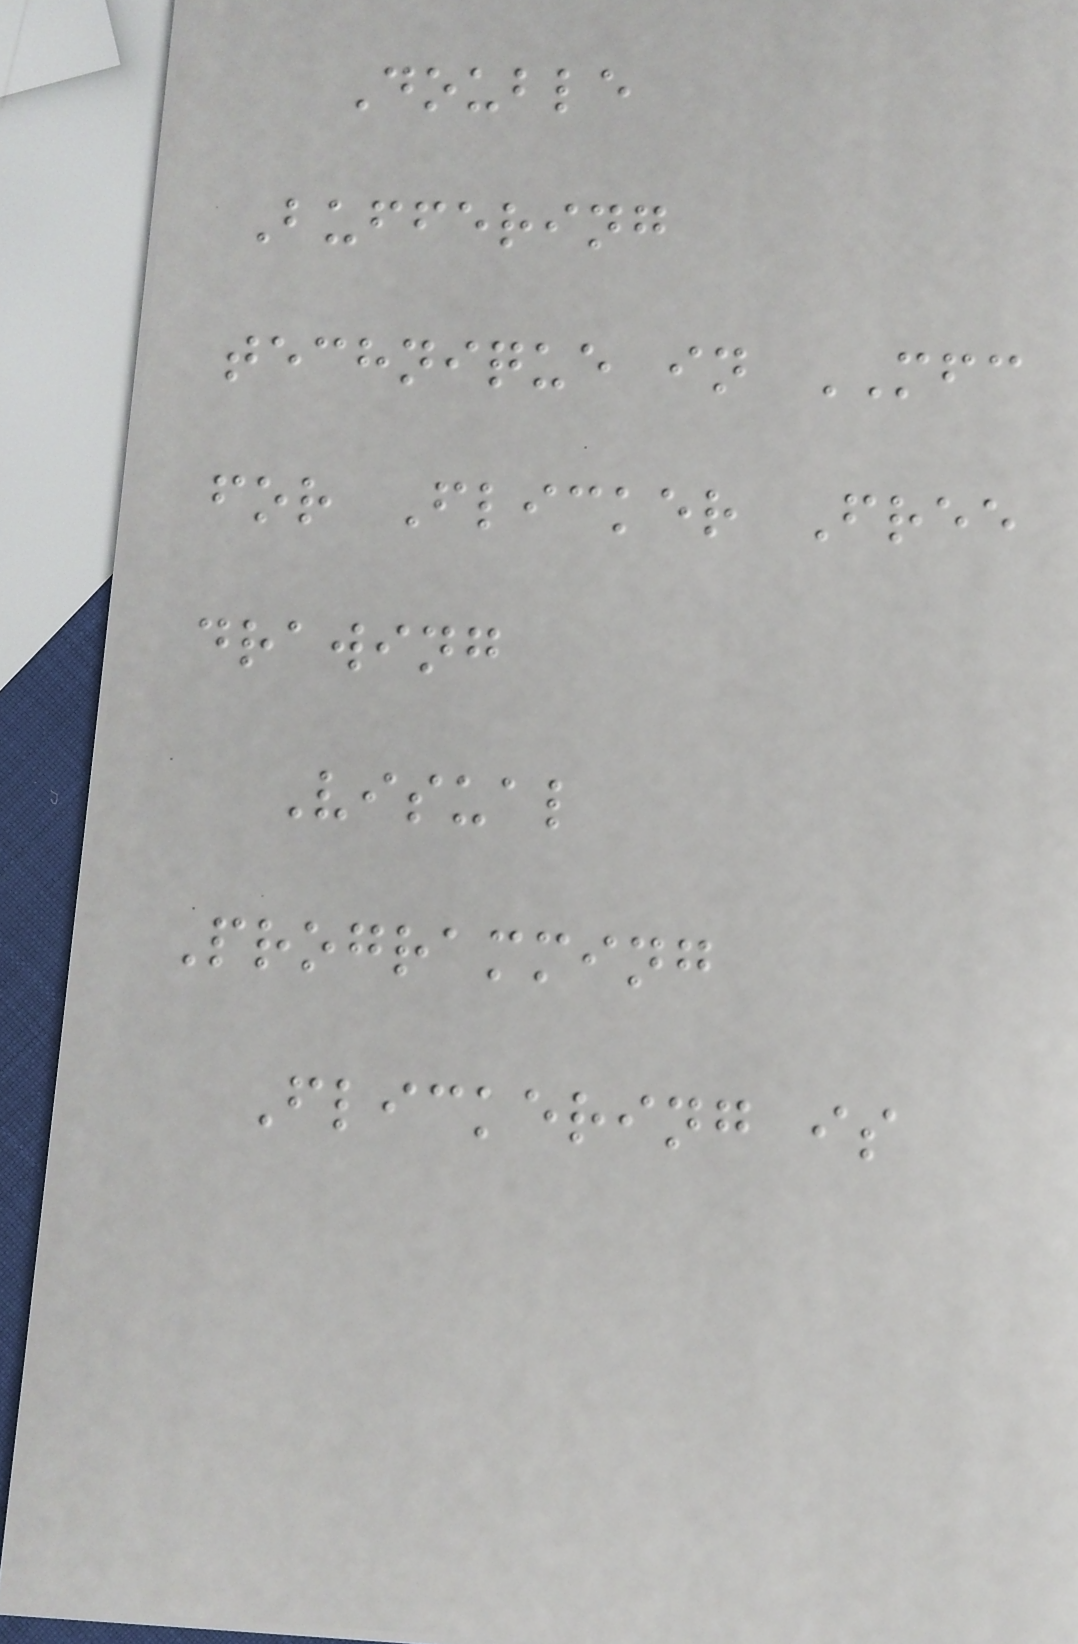Double
Buffering
technique in MFC
for Flicker Free
drawing
Visual
Programming
Flickering is
